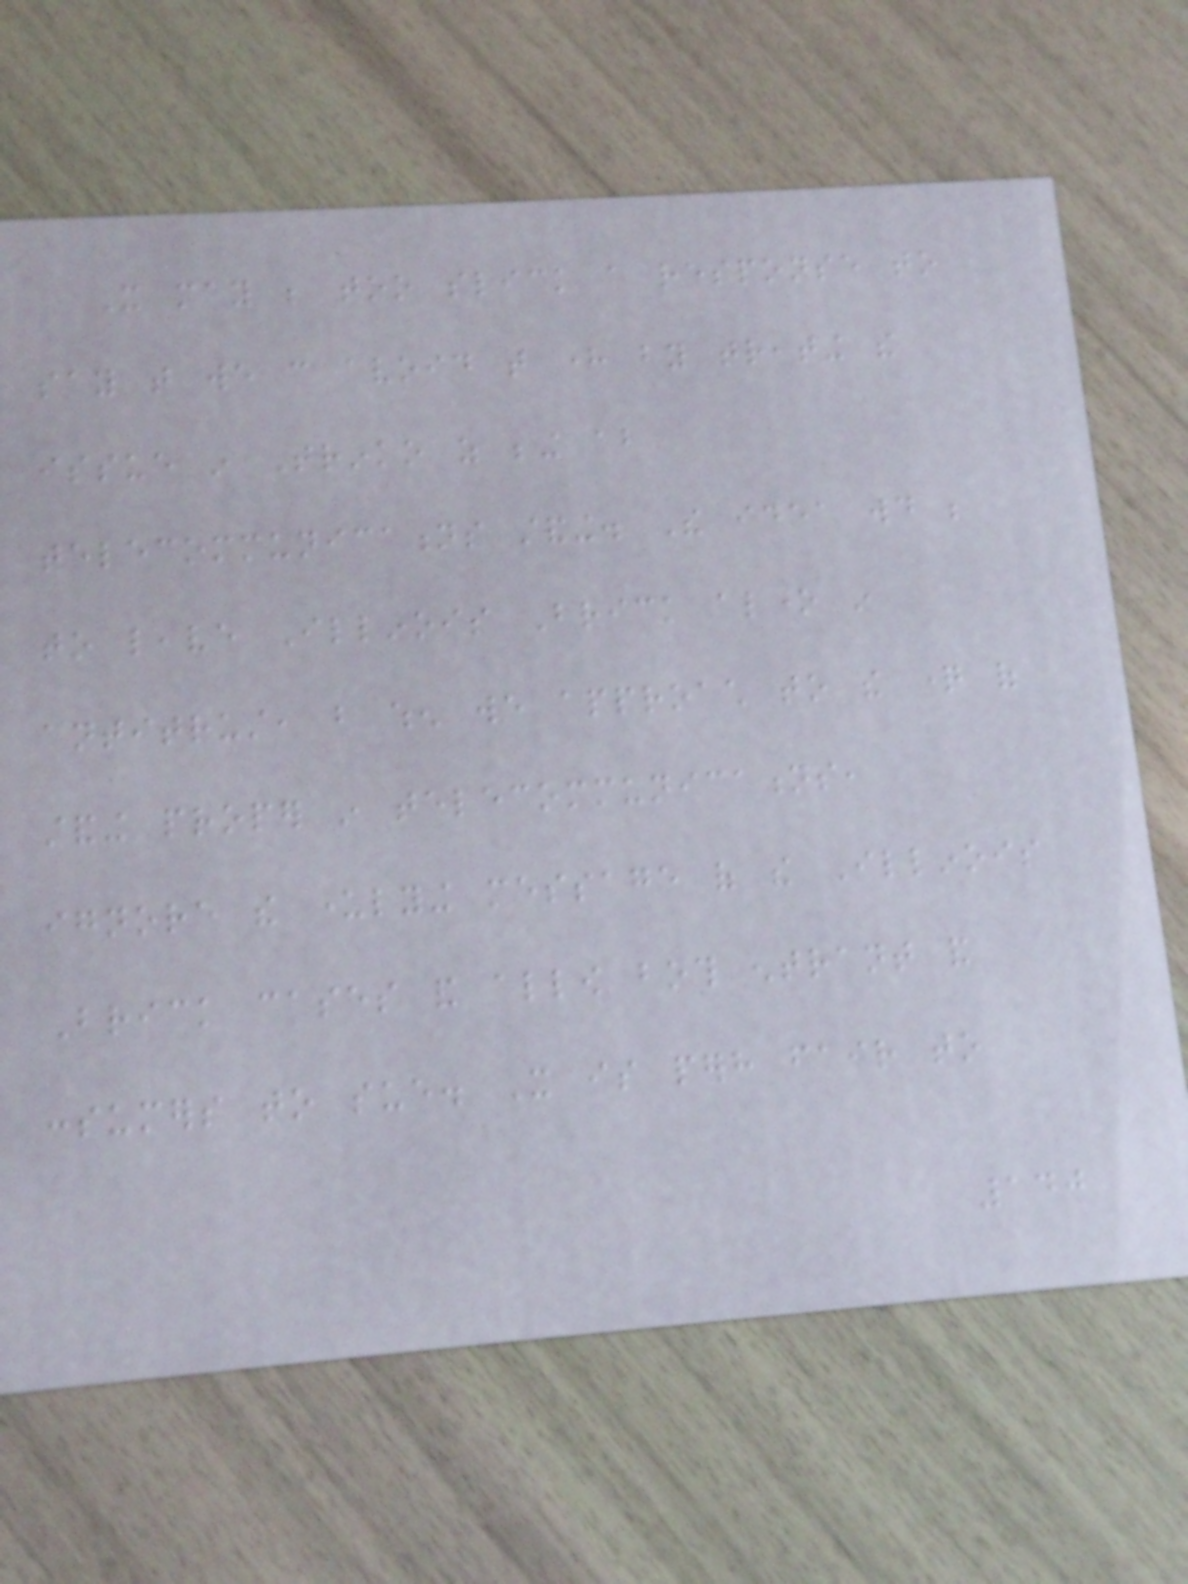It may be too slick a response to
say that we can avoid that here by treating the
issue in Trinko as being about
telecommunications standing. The idea would be
to leave Illinois Brick alone in
antitrust, but when we approach to the question of
standing proper in telecommunications,
ignore the underlying message of the Illinois
Brick cases and allow both entrant and
consumers to sue. It is perhaps fair to
140
